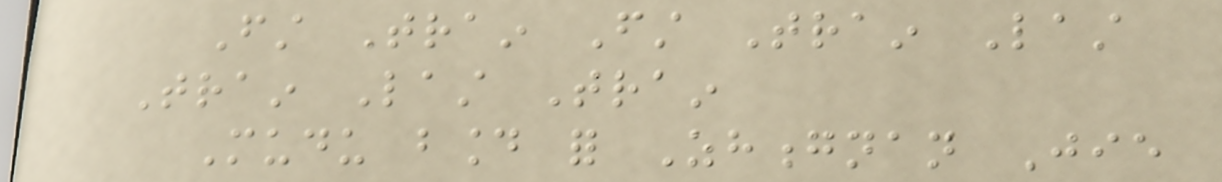First Train First Train Last
Train Last Train
Mudu bound for Zhongnan Jie
